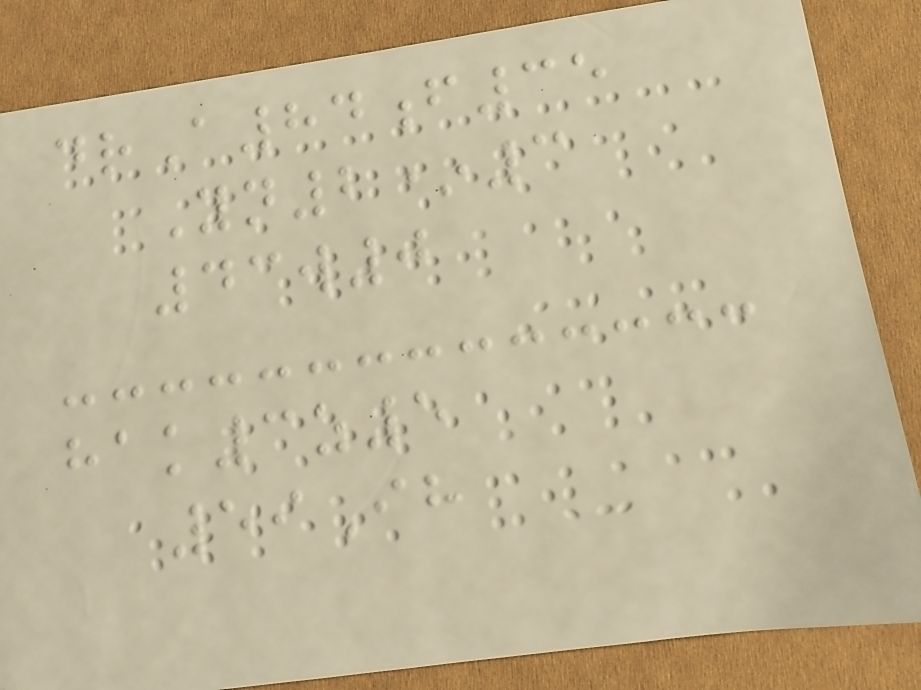drA84f35
Yn2*3
43w0
hak3z5
59Ih
